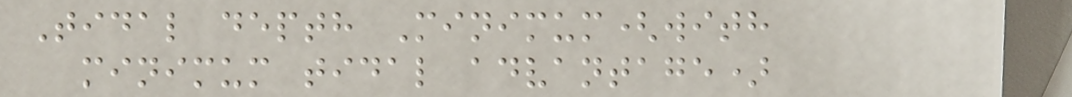Tidal depth Minimum(with
minimum tidal advantage)
